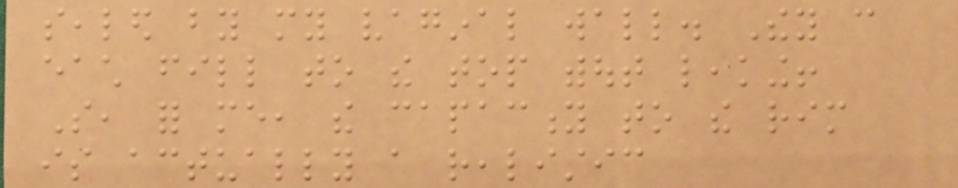sealed by my vaginal wall. They can
each fill to the top without leaking!
So, for me, the capacity to the rim
is actually a realistic
